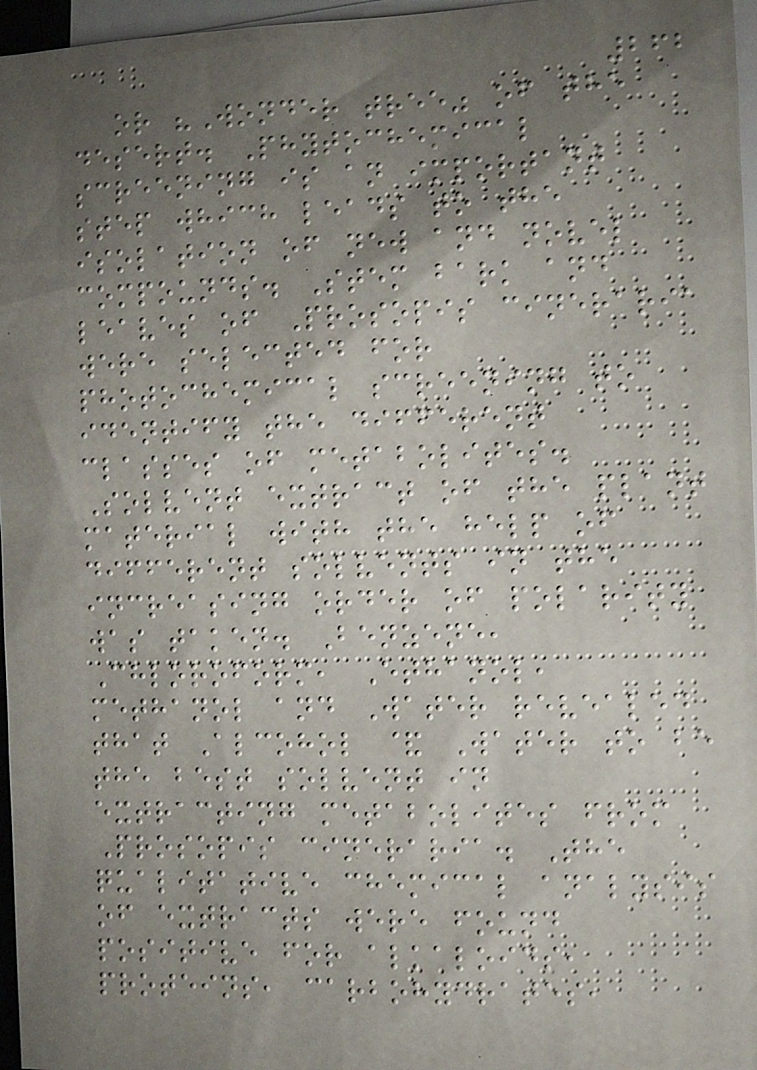262
or "Wonder tree" of the
desert. Phytochemical
screening is an important
step which leads to the
isolation of new and novel
compounds. Stem bark and
leaves of Prosopis cineraria
were selected for
photochemical screening to
identify the different
classes of metabolites.
Solvent extract of the plant
material with the help of
different solvents in the
increasing order of polarity
was taken. Benzene,
Chloroform, Ethanol,
methanol and Water revealed
that Alcohol & Water to be
the best solvent in
extracting metabolites from
Prosopis cineraria. The
qualitative chemical analysis
of extracts were found
positive for alkaloids,
proteins, carbohydrates,
